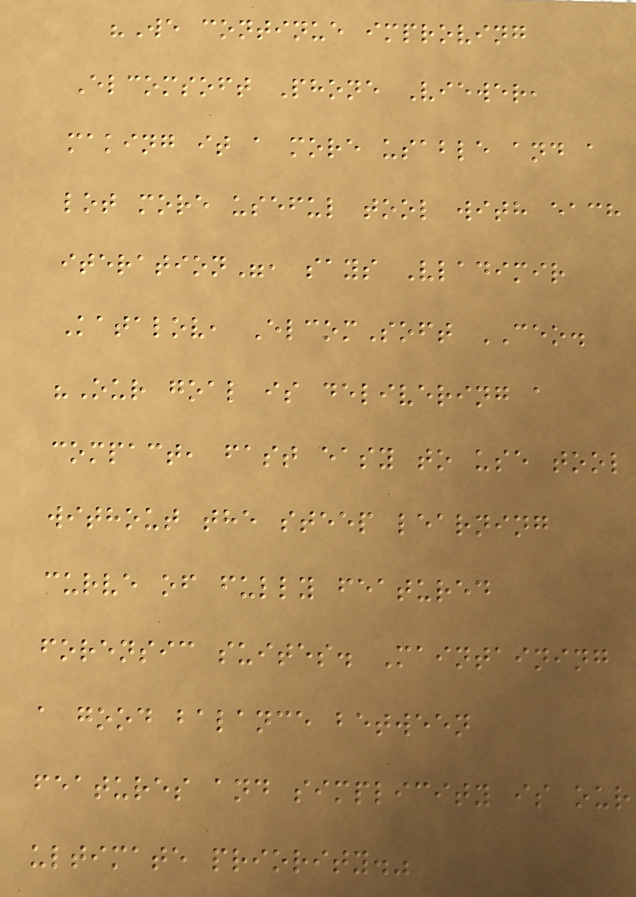"We continue improving
Elcomsoft Phone Viewer,
making it a more usable and a
lot more useful tool with each
iteration", says Vladimir
Katalov, ElcomSoft CEO.
"Our goal is delivering a
compact, fast easy to use tool
without the steep learning
curve of fully featured
forensic suites. Maintaining
a good balance between
features and simplicity is our
ultimate priority."
